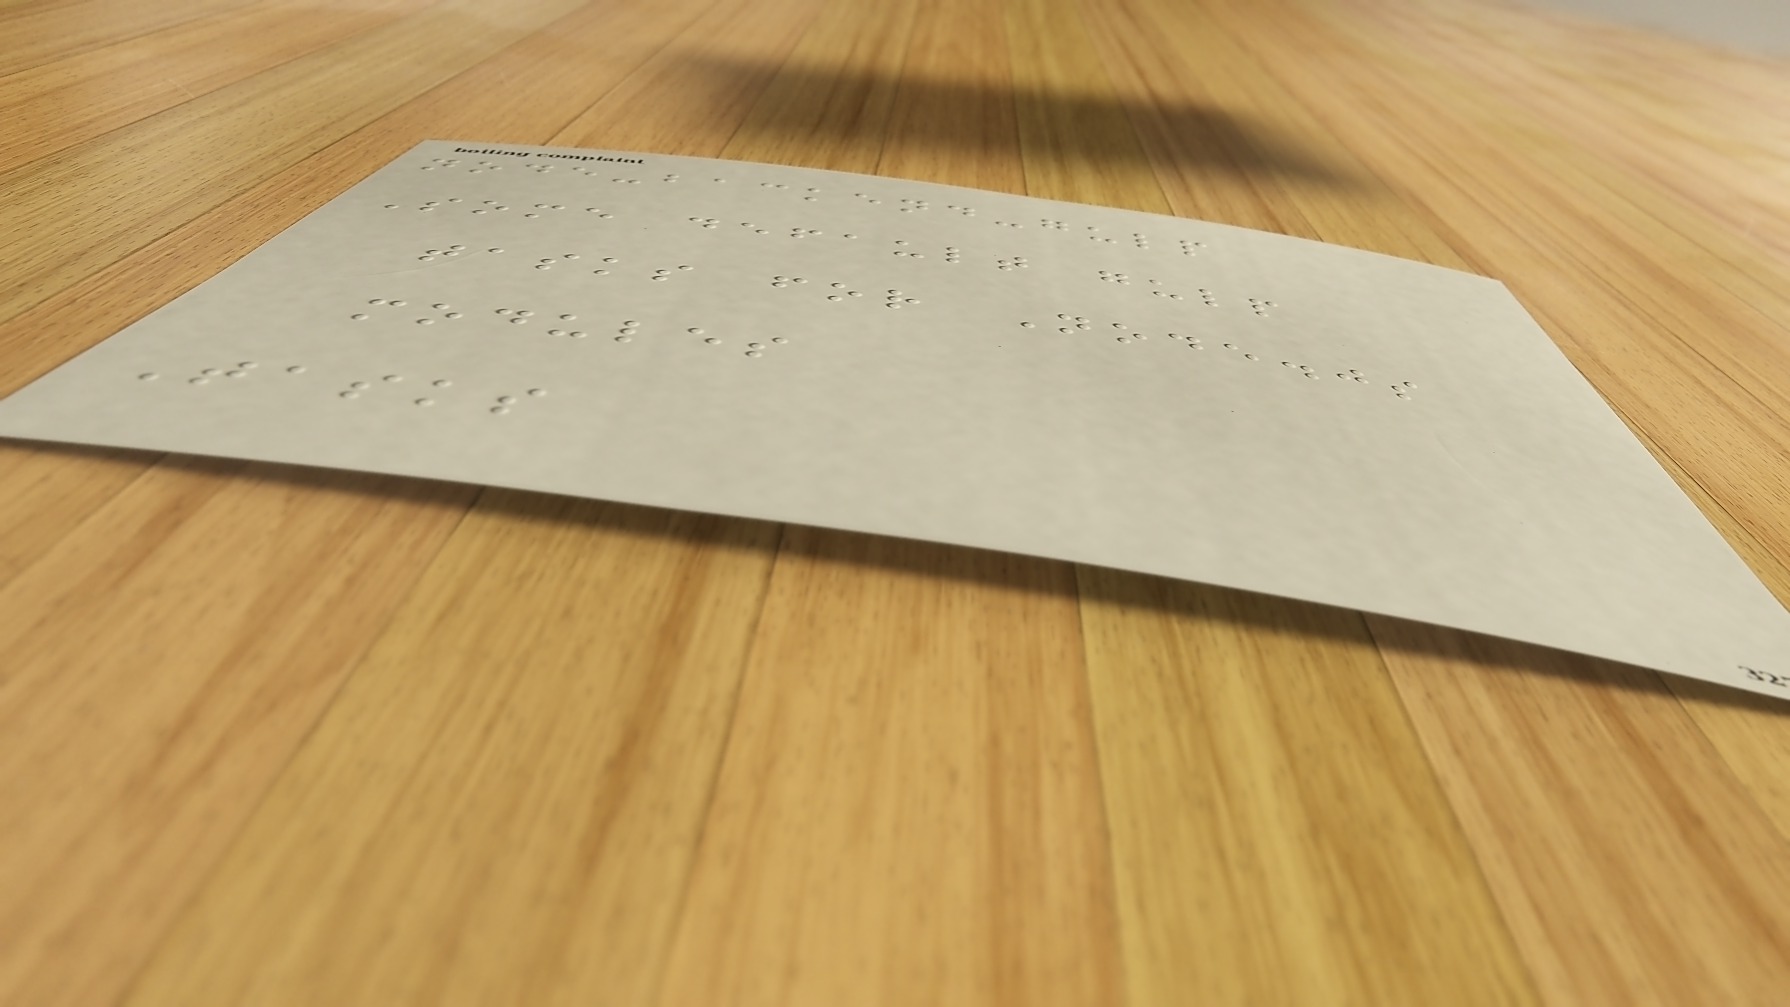node-backend-gulp
Some default gulp
tasks for Node.js
modules
Tasks
